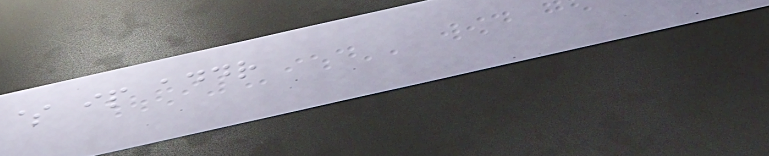$ ip addr
